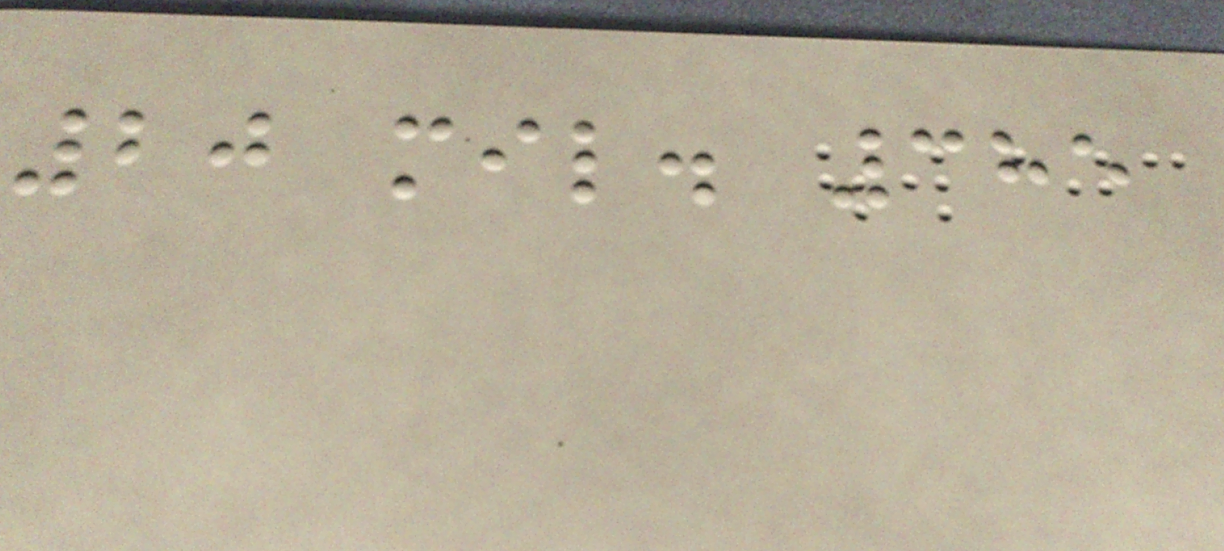20 mil. 385
